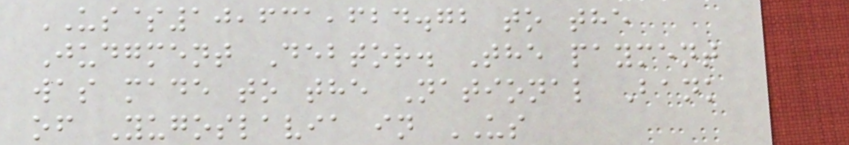US$10,631,624.72 to the
Judgment Debtor. The payment
was made to the National Bank
of Yugoslavia in US
